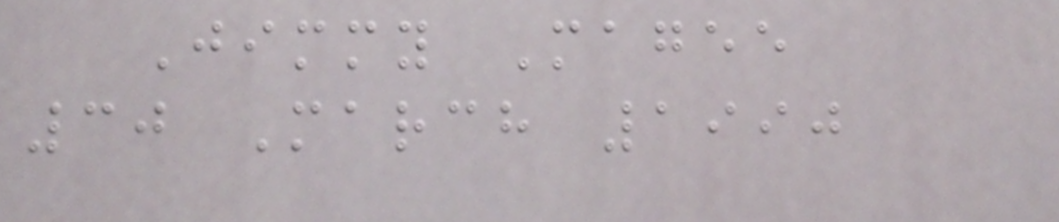Jimmy Magee
30 March 1990
